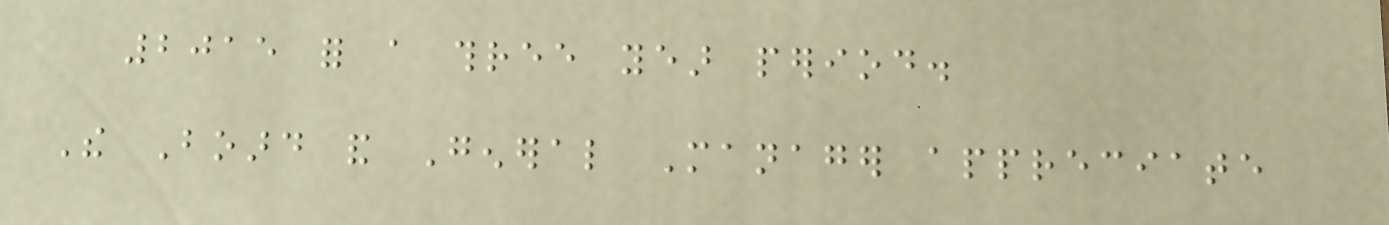2015 for a three year period.
The Board and General Manager appreciate
